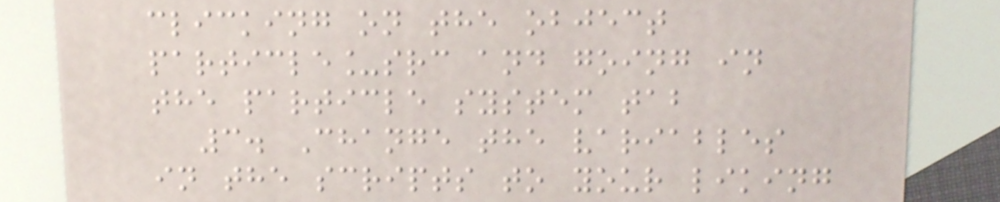clicking on the object
particle_src and going in
the particle system tab
3. Change the variables
in the scripts to your liking
